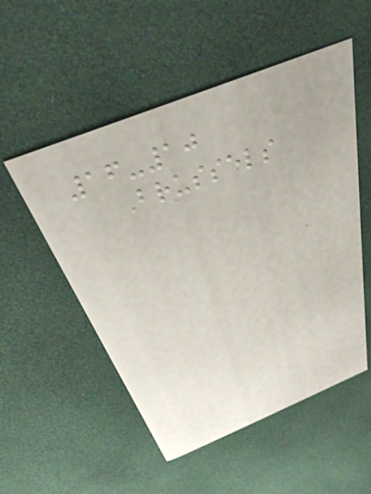16-10
Brussels
